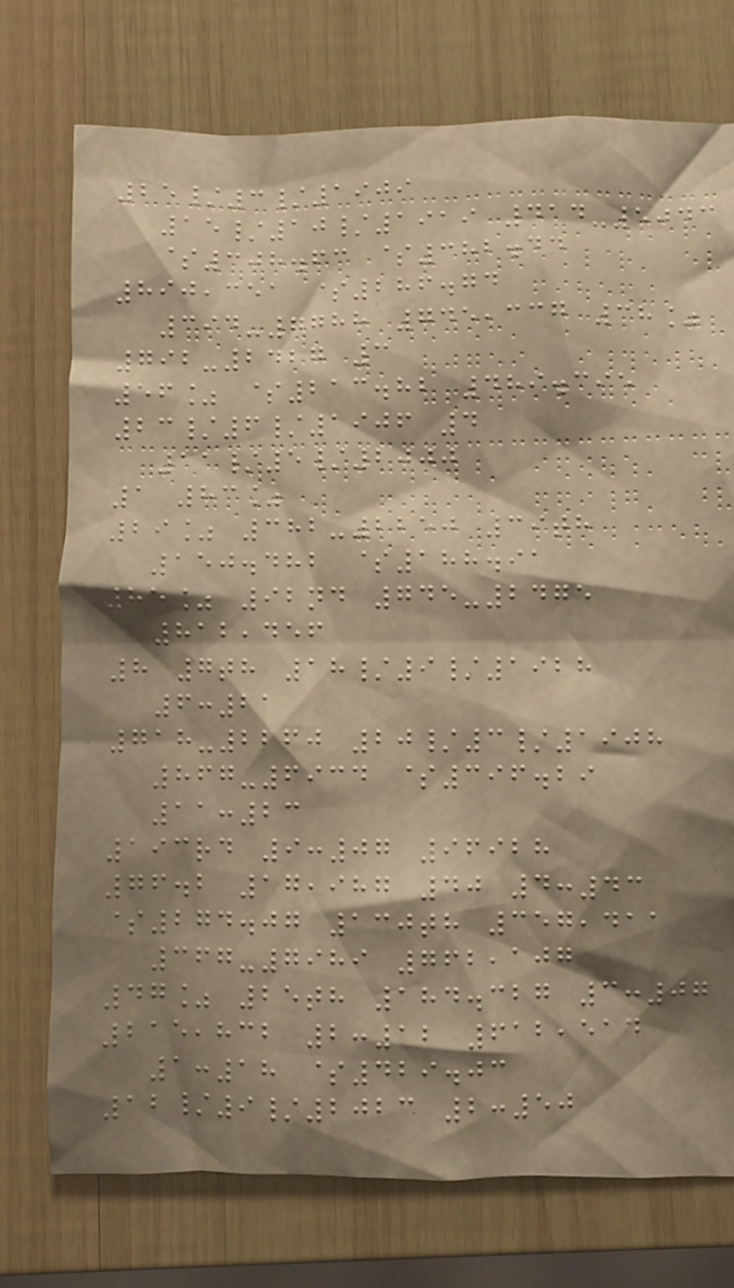25/3/1909
15/10/1919 414-5043
$308.63 $382.44
890,351 $286.74
394-7788 745,337 38%
792-2427 3
56% $213.82 489.395
23/6/1906 4
11/5/2000
1 83%
29% 382-2250 39th
150.482 $188.91
85% 92nd 745-2475
812,456
8 7th 18/9/1928
6:21
718-2260 20/3/1908
867-6934 $396.29
11:23
193rd 9:07 96928
76.2 17,987 40 4:43
$274.07 130th 357,411
367-7989 762,107
47% 25th 184.327 3:07
215,832 2:12 612,514
1:18 $429.03
12/9/2023 2:50
